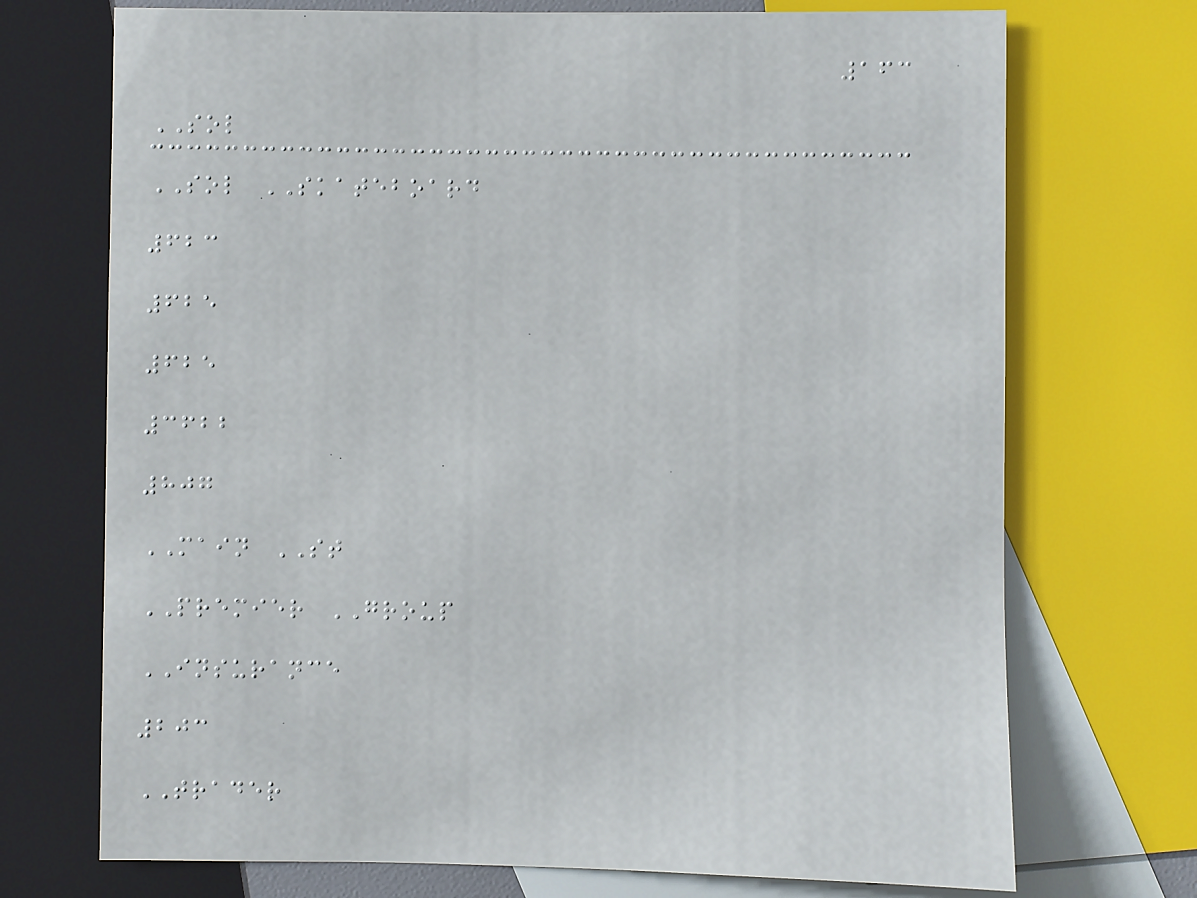163
SOL
SOL SKATEBOARD
623
625
625
3622
807
MAIN ST
PREMIER GROUP
INSURANCE
203
TRADER
